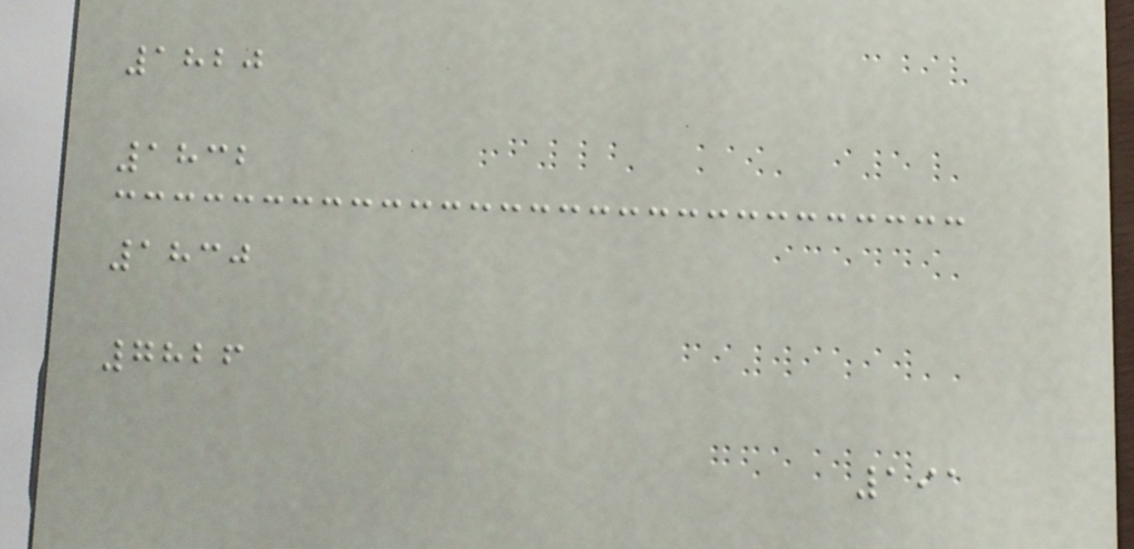1820
1832
1830
7826
191
